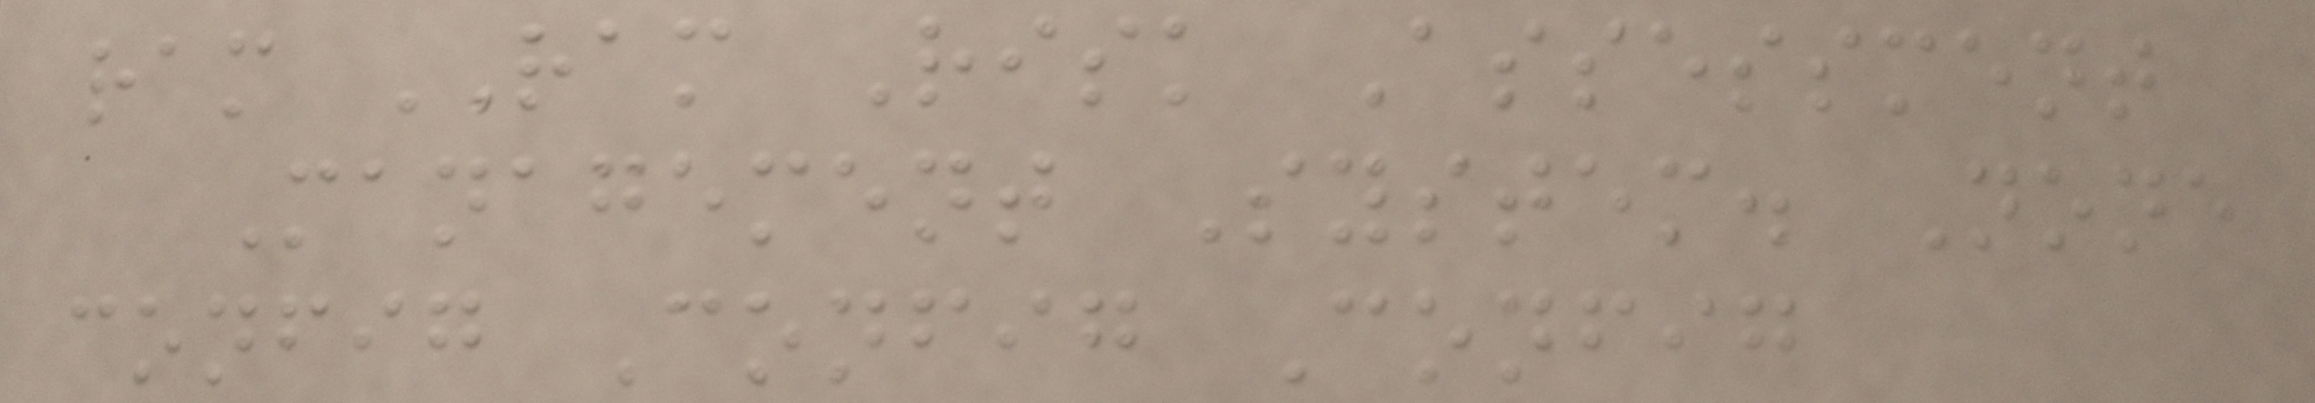ram RAM Risk Assessment
Management System. None
config Config Config
